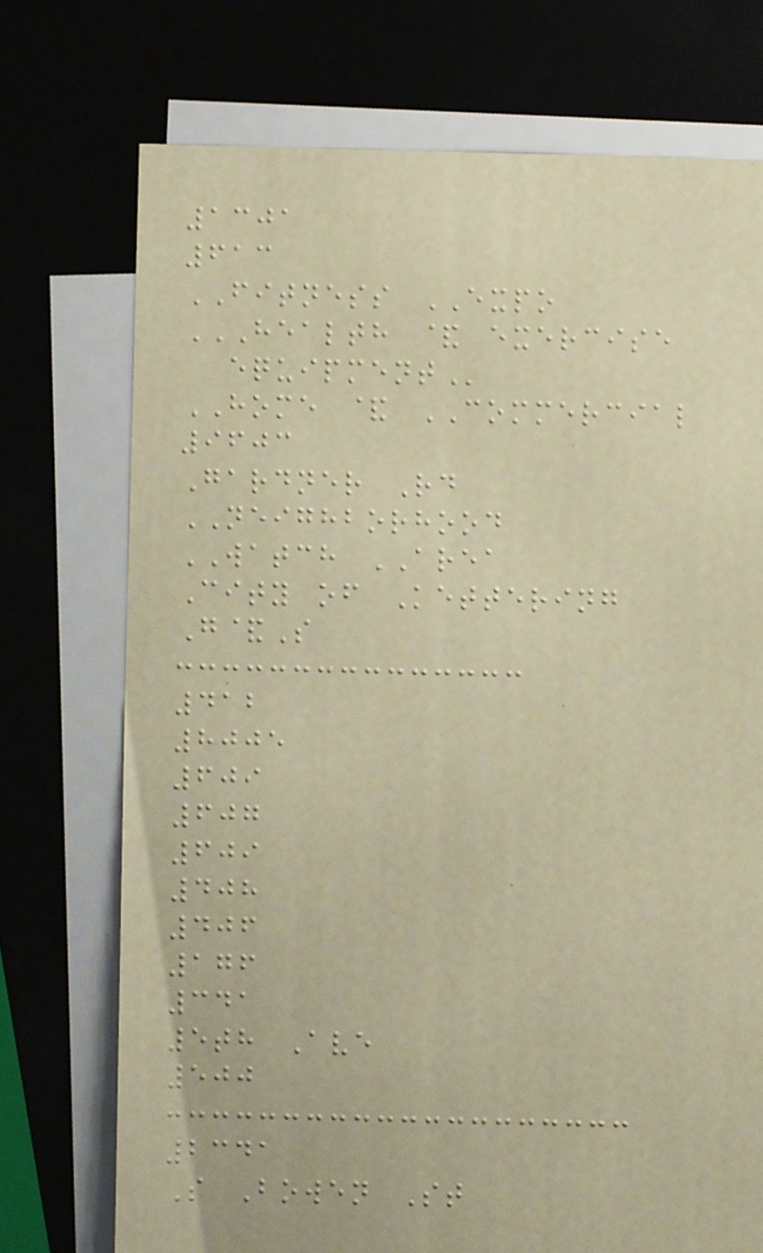1301
613
FITNESS EXPO
HEALTH & EXERCISE
EQUIPMENT
HOME & COMMERCIAL
9603
Gardner Rd
NEIGHBORHOOD
WATCH AREA
City of Kettering
G&S
412
8005
609
607
609
408
406
176
341
5th Ave
500
2341
S Bowen St
